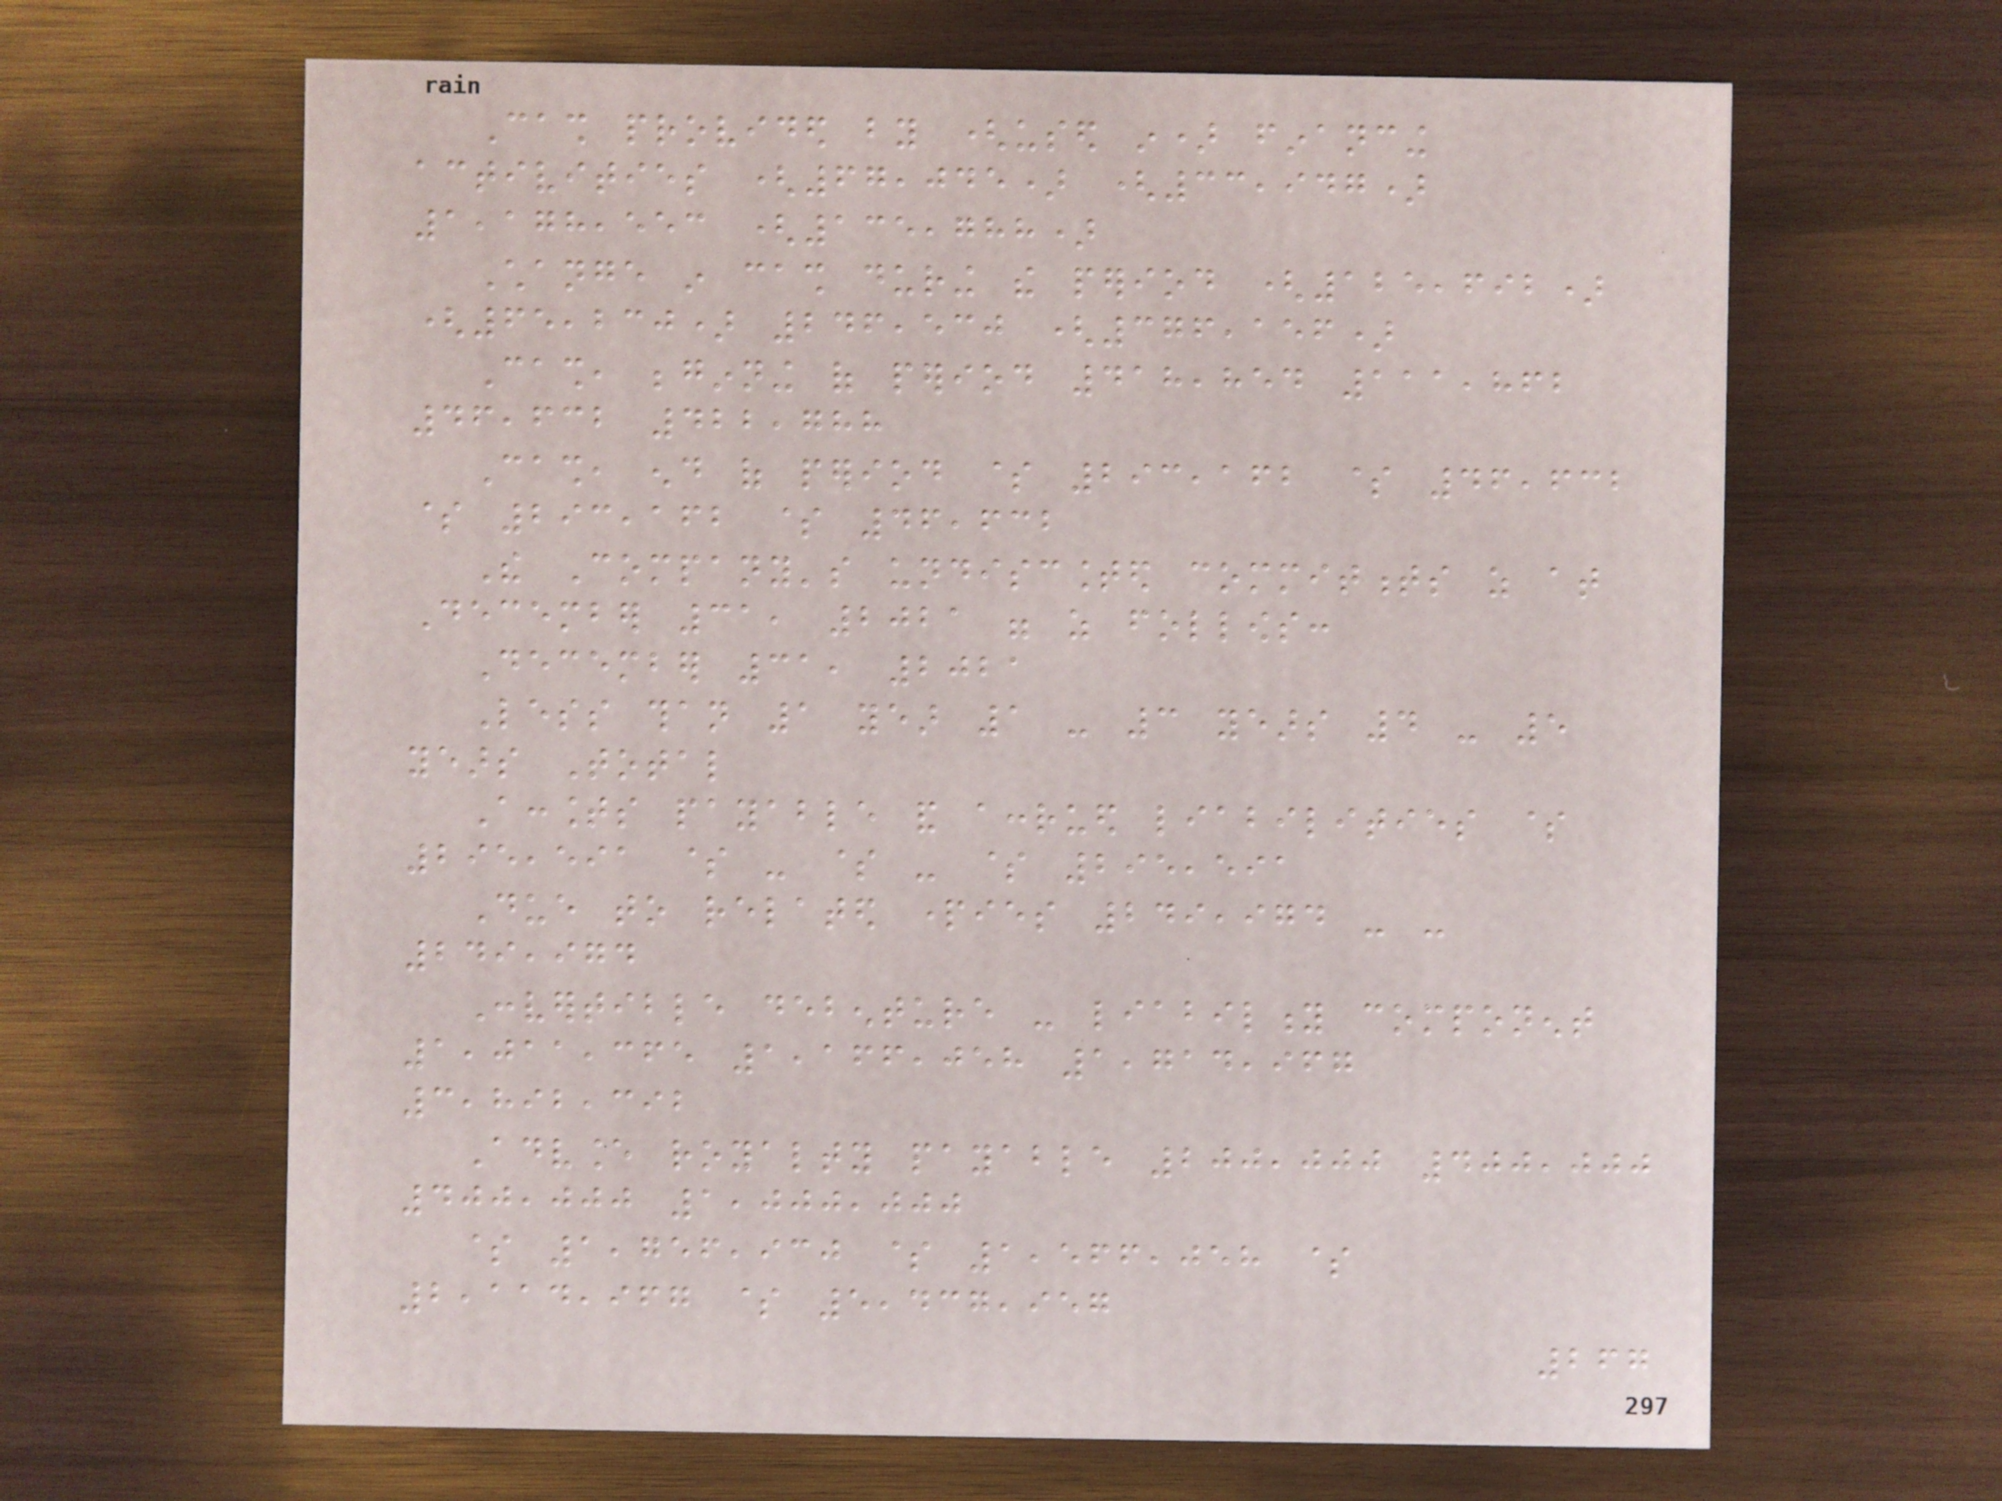Cash provided by (used in) financing
activities (67,045) (33,947)
1,178,553 (135,788)
Change in cash during the period (125,692)
(65,230) 246,530 (376,156)
Cash, beginning of period 418,854 111,862
46,632 422,788
Cash, end of period $ 293,162 $ 46,632
$ 293,162 $ 46,632
The Company's undiscounted commitments as at
December 31, 2021 were as follows:
December 31, 2021
Less than 1 year 1 - 3 years 4 - 5
years Total
Accounts payable and accrued liabilities $
295,591 $ - $ - $ 295,591
Due to related parties 249,974 - -
249,974
Convertible debenture - liability component
1,011,365 1,166,058 1,714,967
3,892,392
Advance royalty payable 200,000 400,000
400,000 1,000,000
$ 1,756,930 $ 1,566,058 $
2,114,967 $ 5,437,957
267
